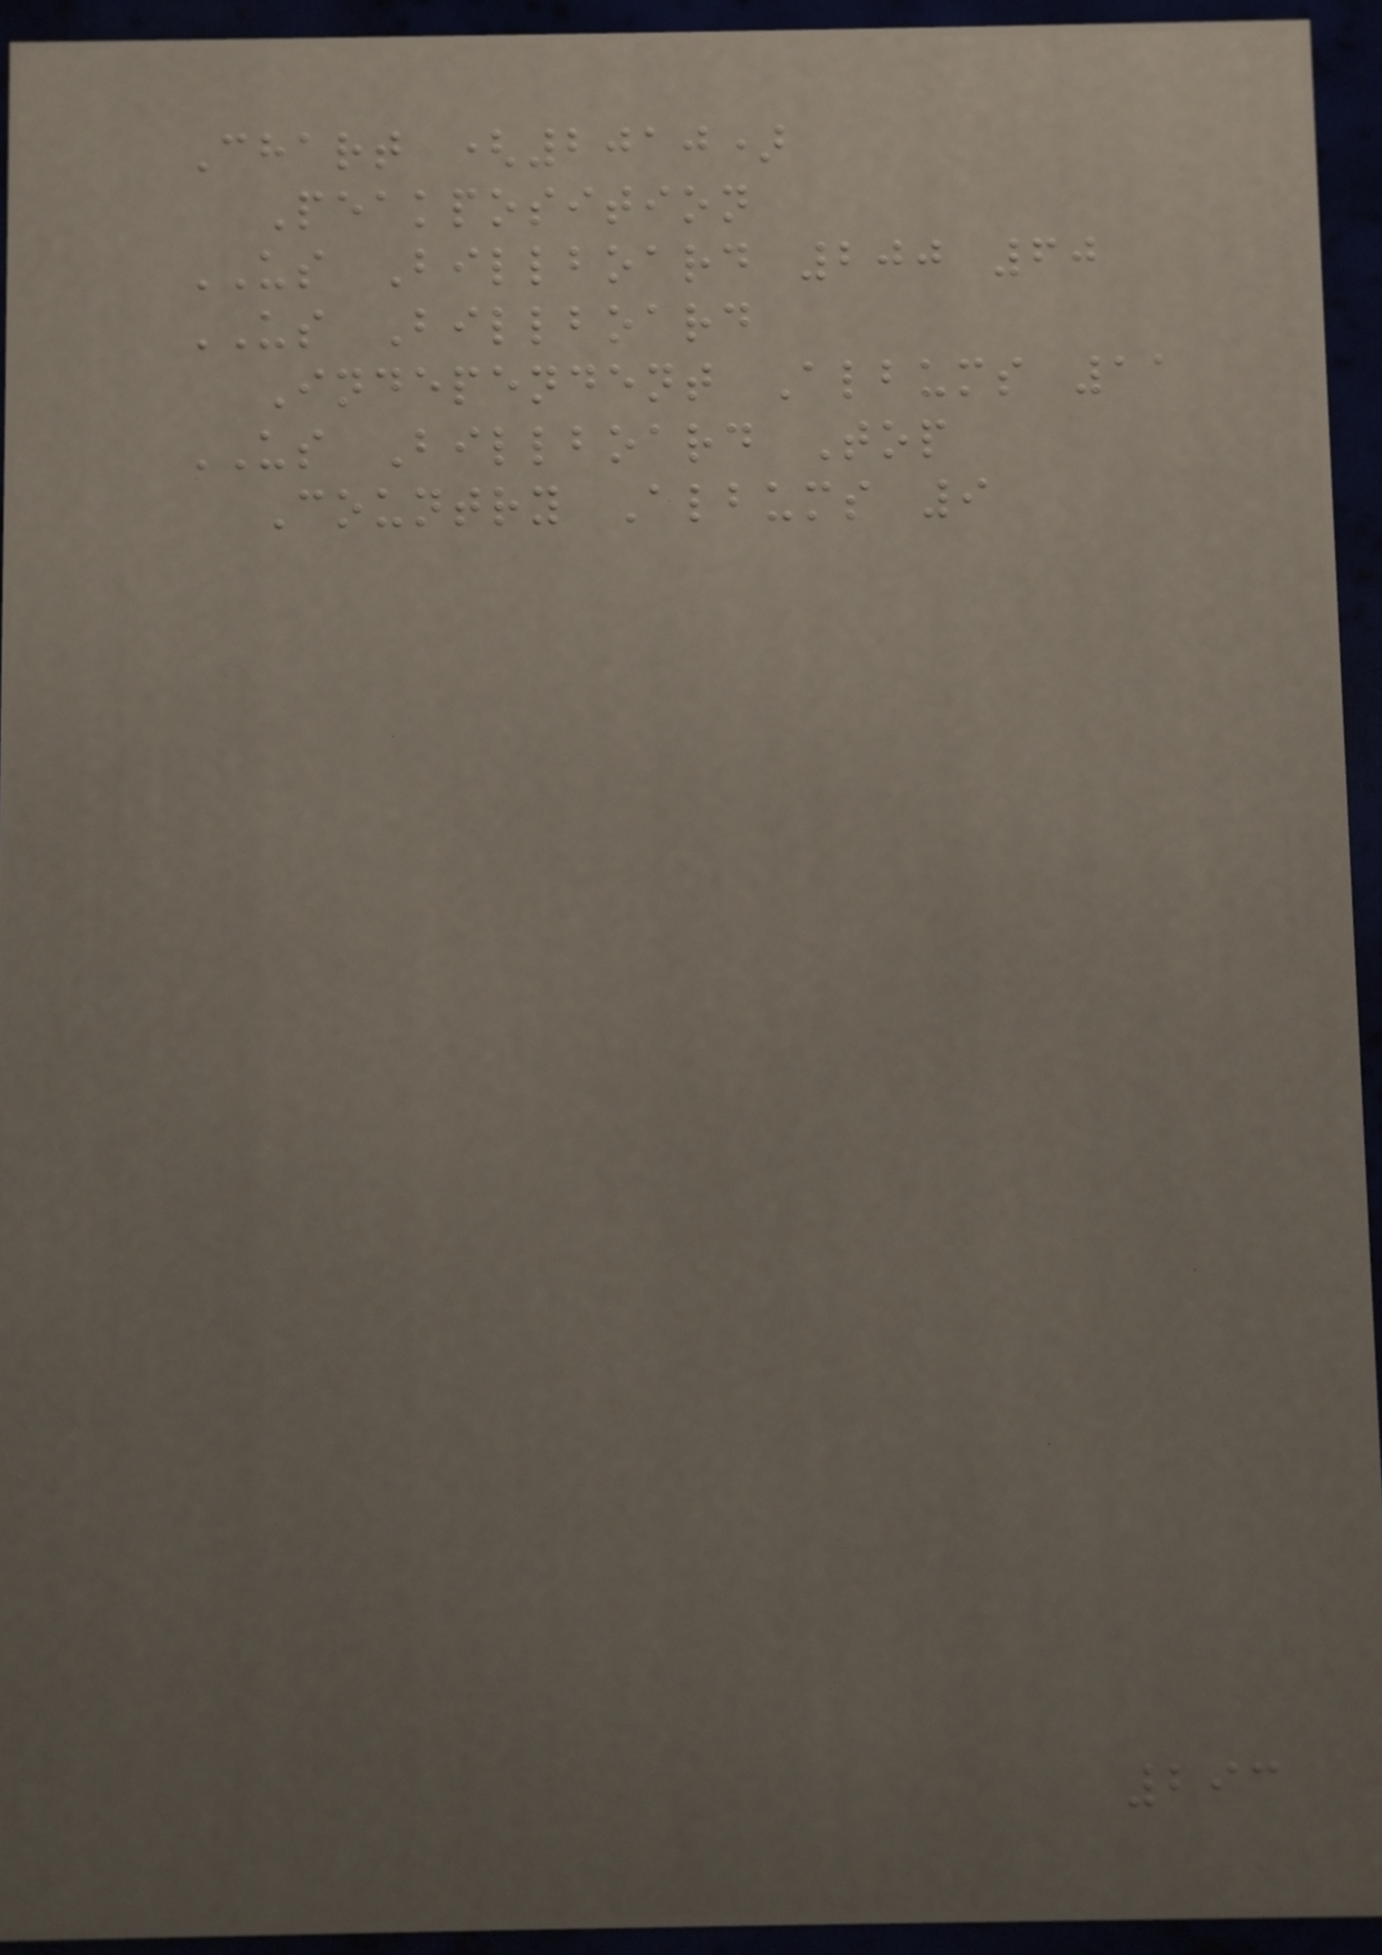Chart (2010)
Peakposition
US Billboard 200 60
US Billboard
Independent Albums 11
US Billboard Top
Country Albums 9
293
